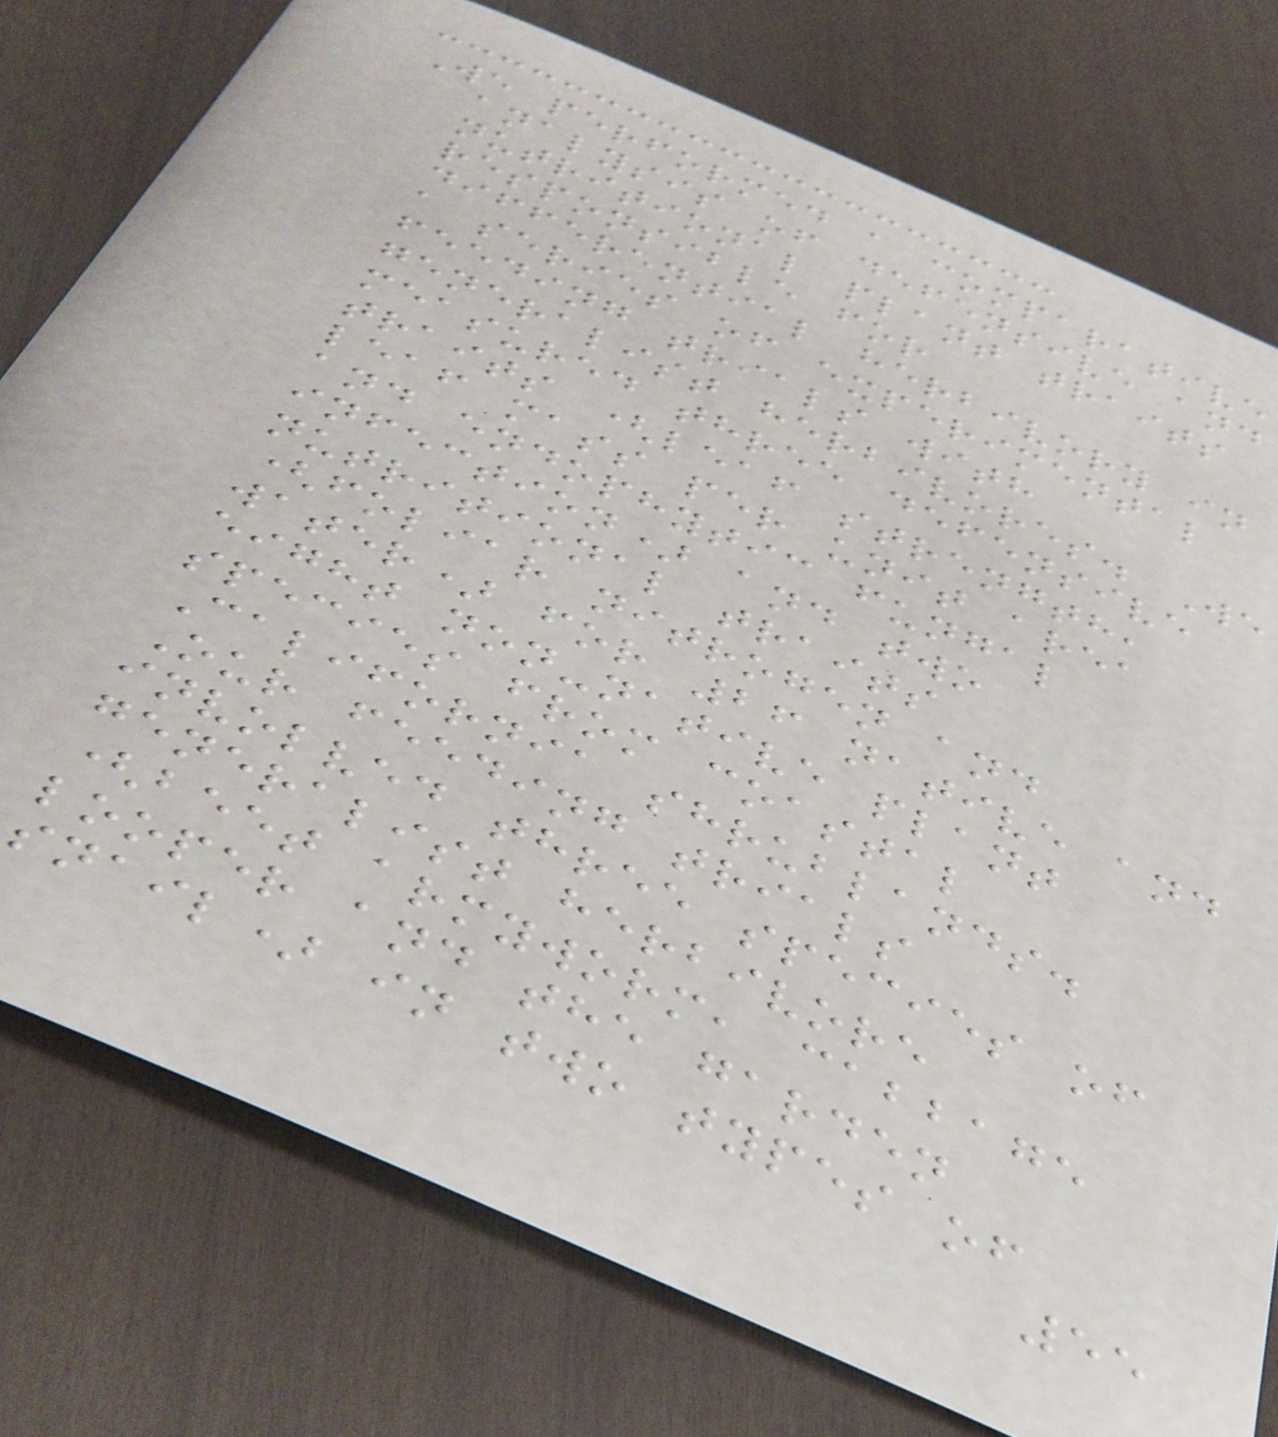We performed a comparative
analysis of defensive and
nutritional plant traits
responsible for
differential herbivory in
a series of experimental
feeding trials with
generalist herbivores. We
measured three defensive
traits (leaf strength,
leaf mass per unit area
and endophytic fungal
infection) and two
nutritional traits
(foliar nitrogen and
water) for 26 native and
eight non-native plant
species from coastal
California shrublands.
Our feeding trials
involved three species of
generalist herbivore
(beet armyworm, cabbage
looper and the garden
snail) in two types of
55
